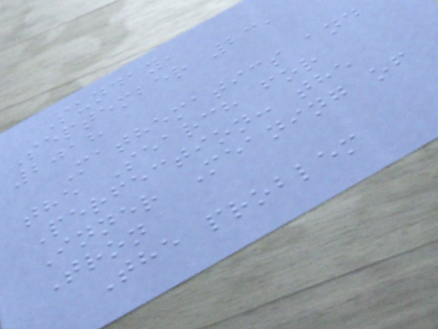Sunday,
September 23,
2018
Mathematics and
the Search for
Perfection: the
Inner Meaning of
Tron
The problem
